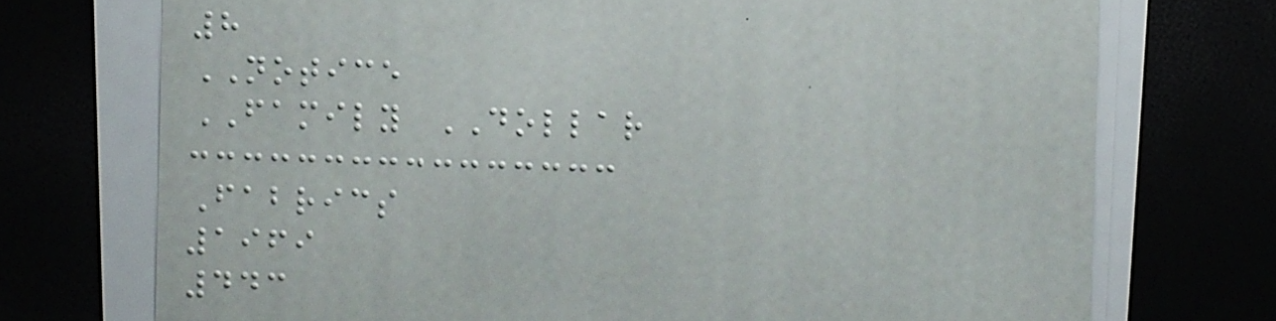8
NOTICE
FAMILY DOLLAR
Fabrics
1969
443
